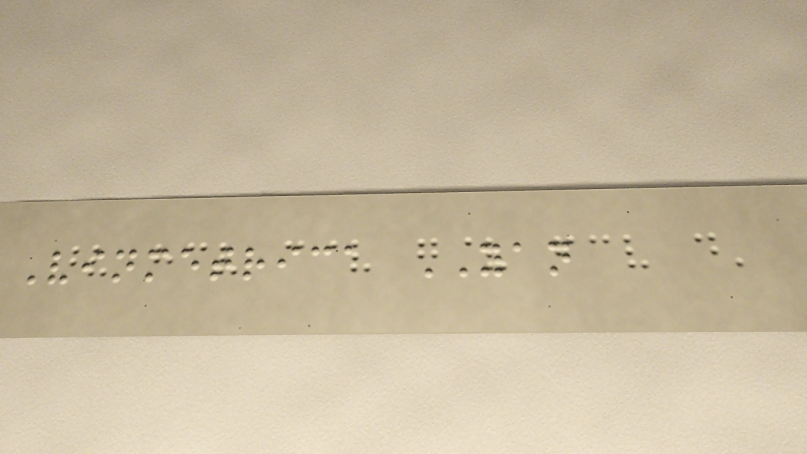Vinmetrica YAN
